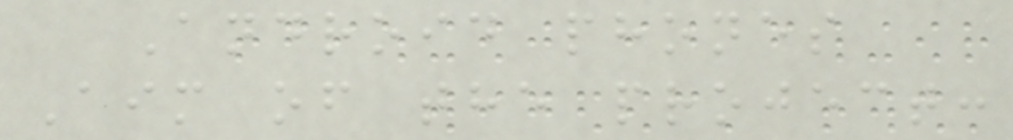Android phones
Aim of the project:
